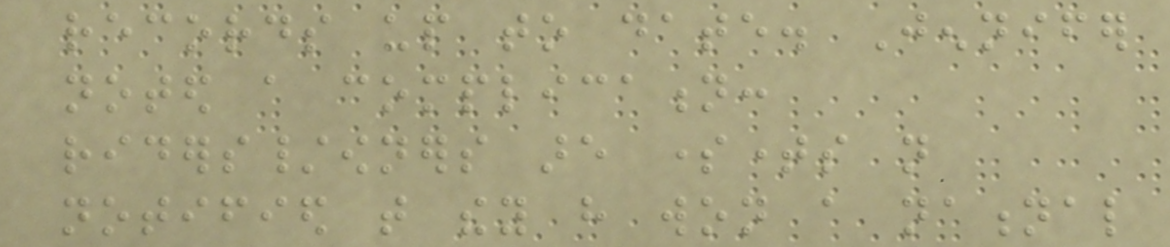records up to date. Jennifer
noted a complication:
riders/owners are sometimes not
notified that they have won a national
